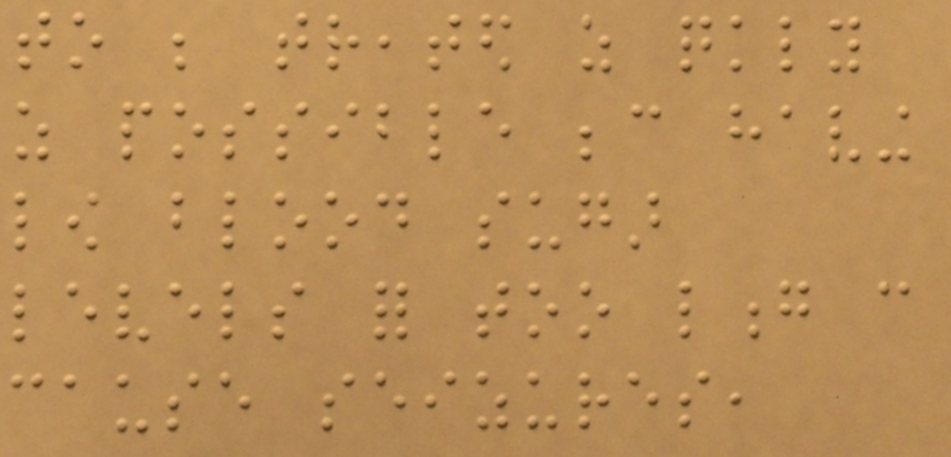to be treated as quickly
as possible because having
low blood sugar
levels for too long can
cause seizures,
